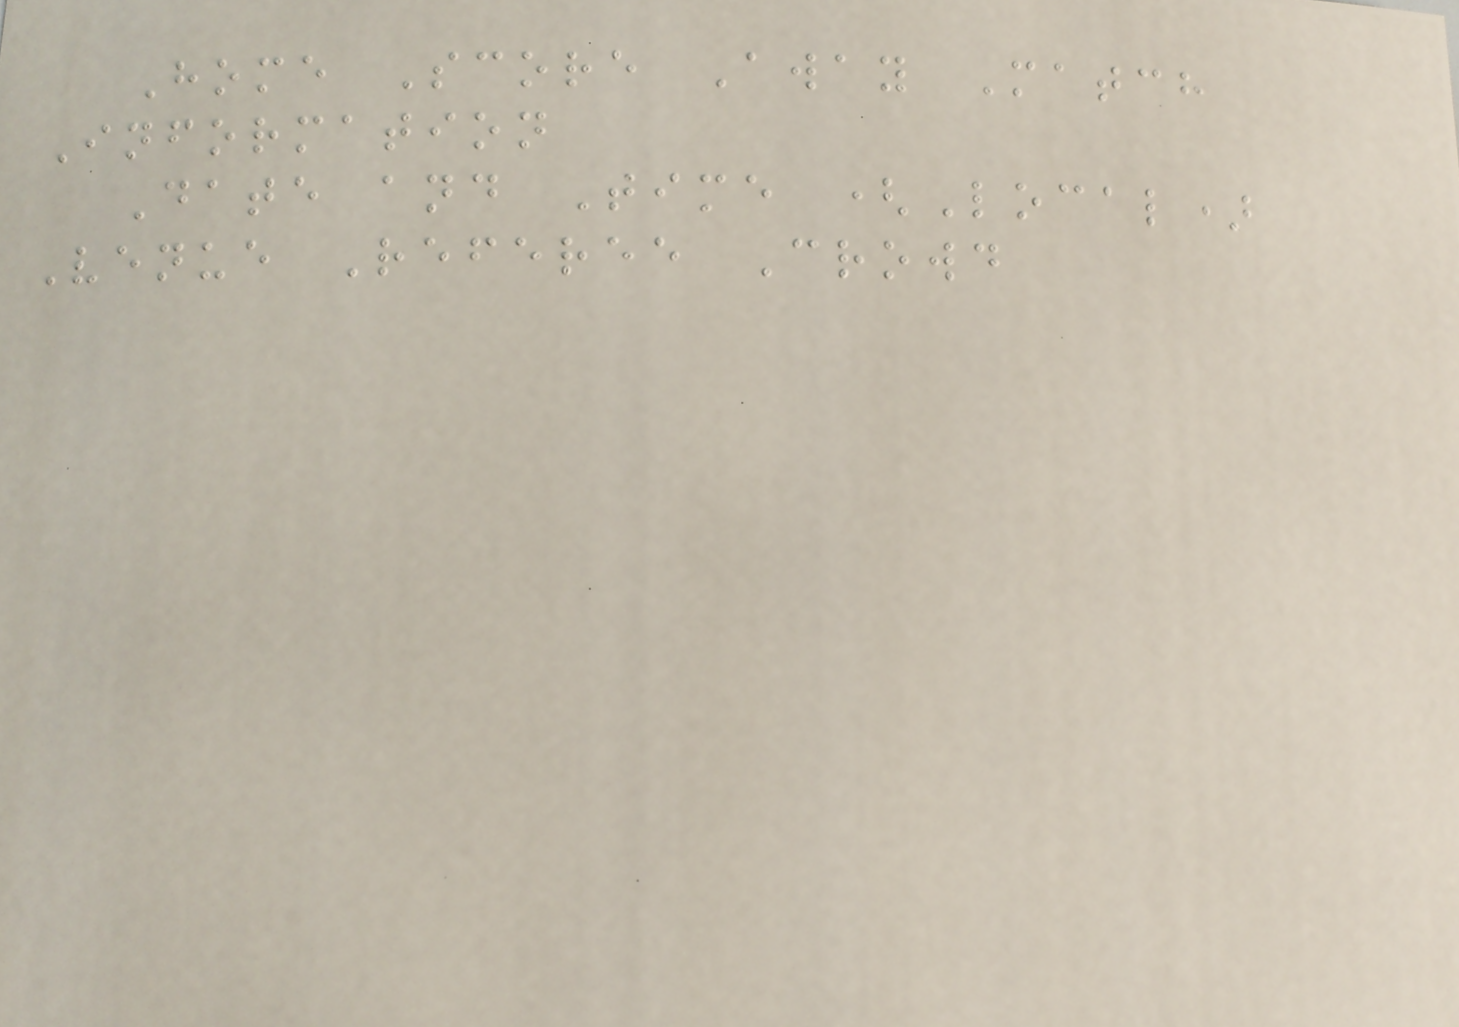Home Score Away Match
Information
Date and Time (Local)
Venue Referee Crowd
